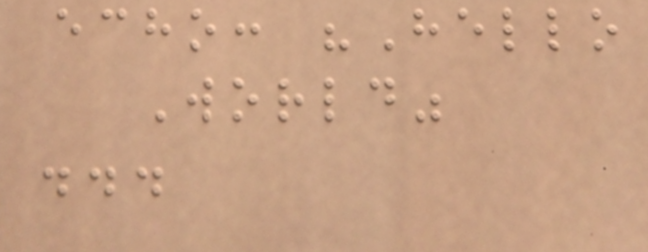echo: "Hello
World"
...
